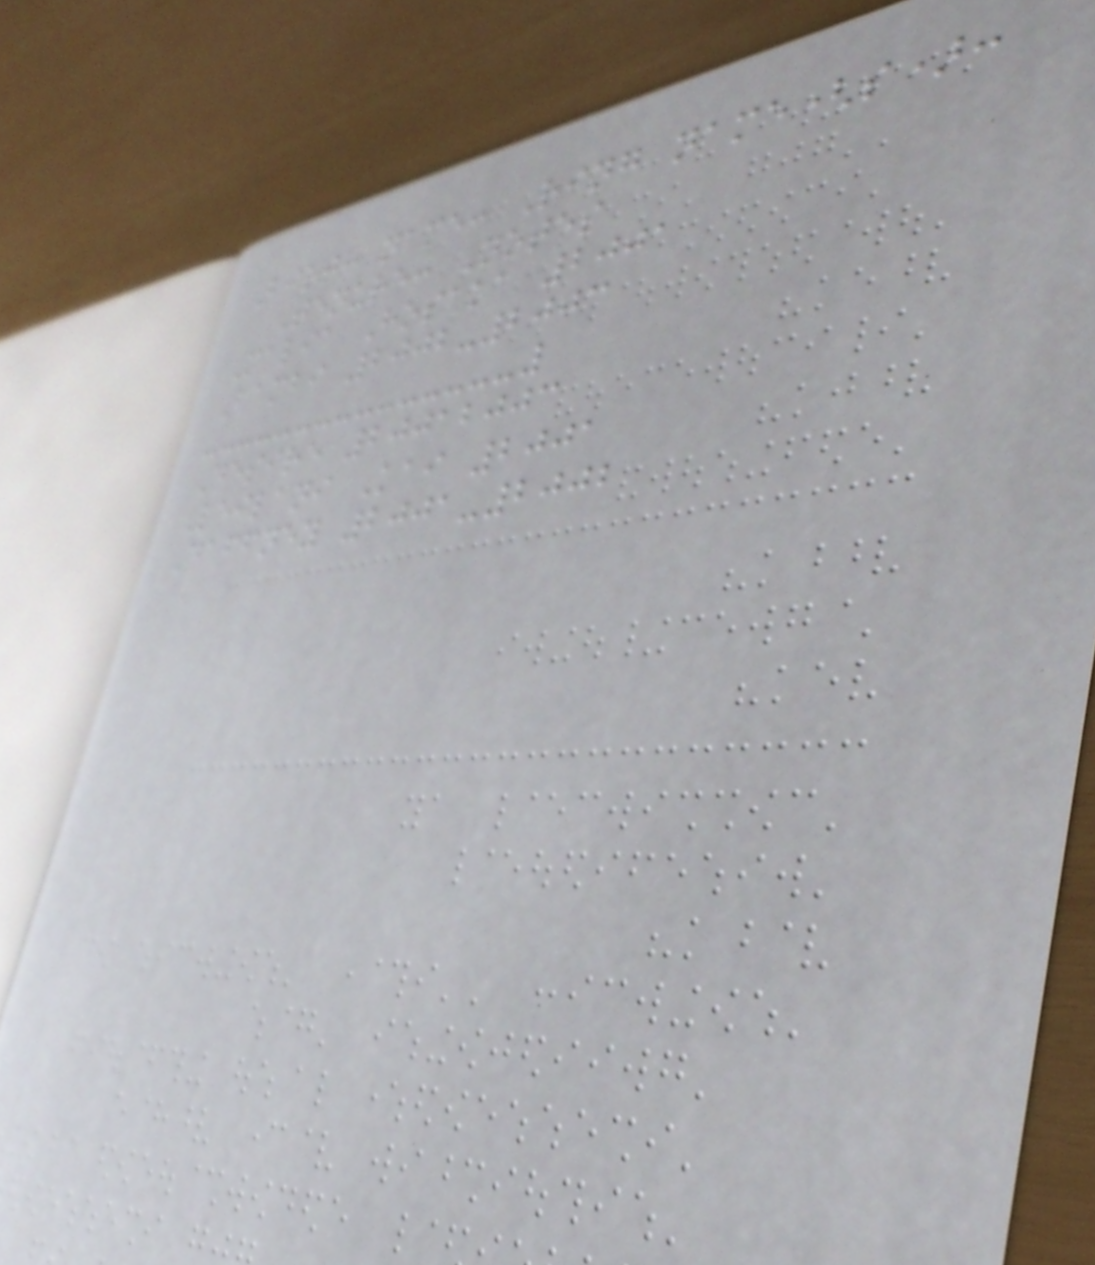Birth name: Ring name(s):
Tenure: Notes
Malia Hosaka 2001
Bambi 2002-2003
Desire 20012003
Leilani Kai 2001
Daffney 2001-2002
